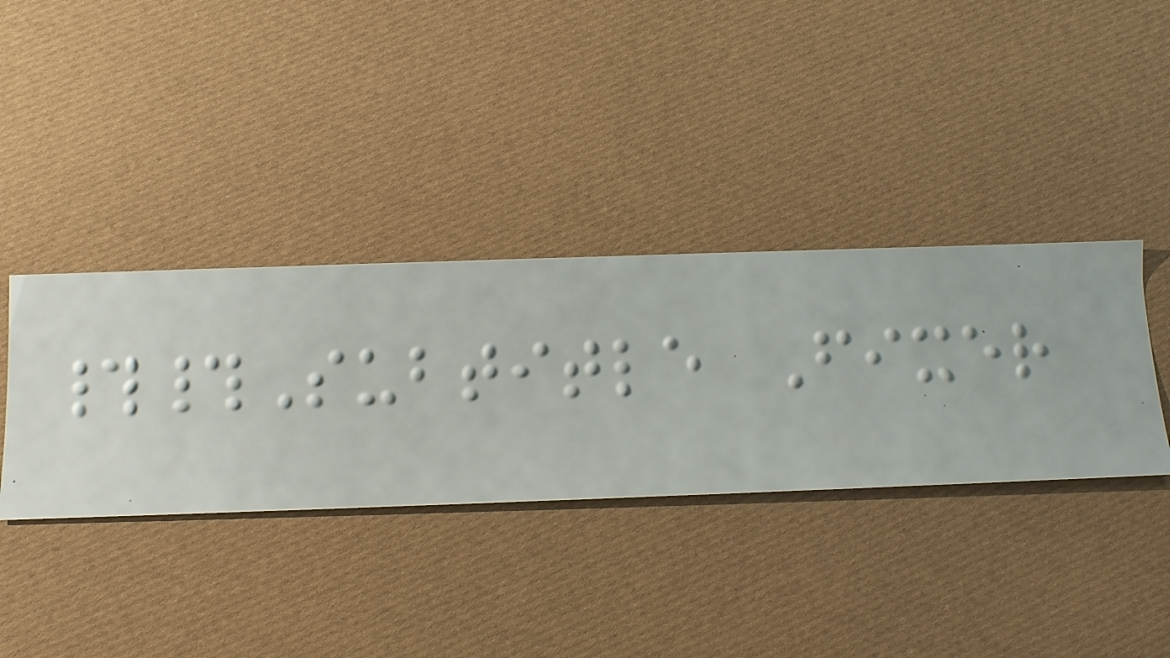##Subtitle Fixer
